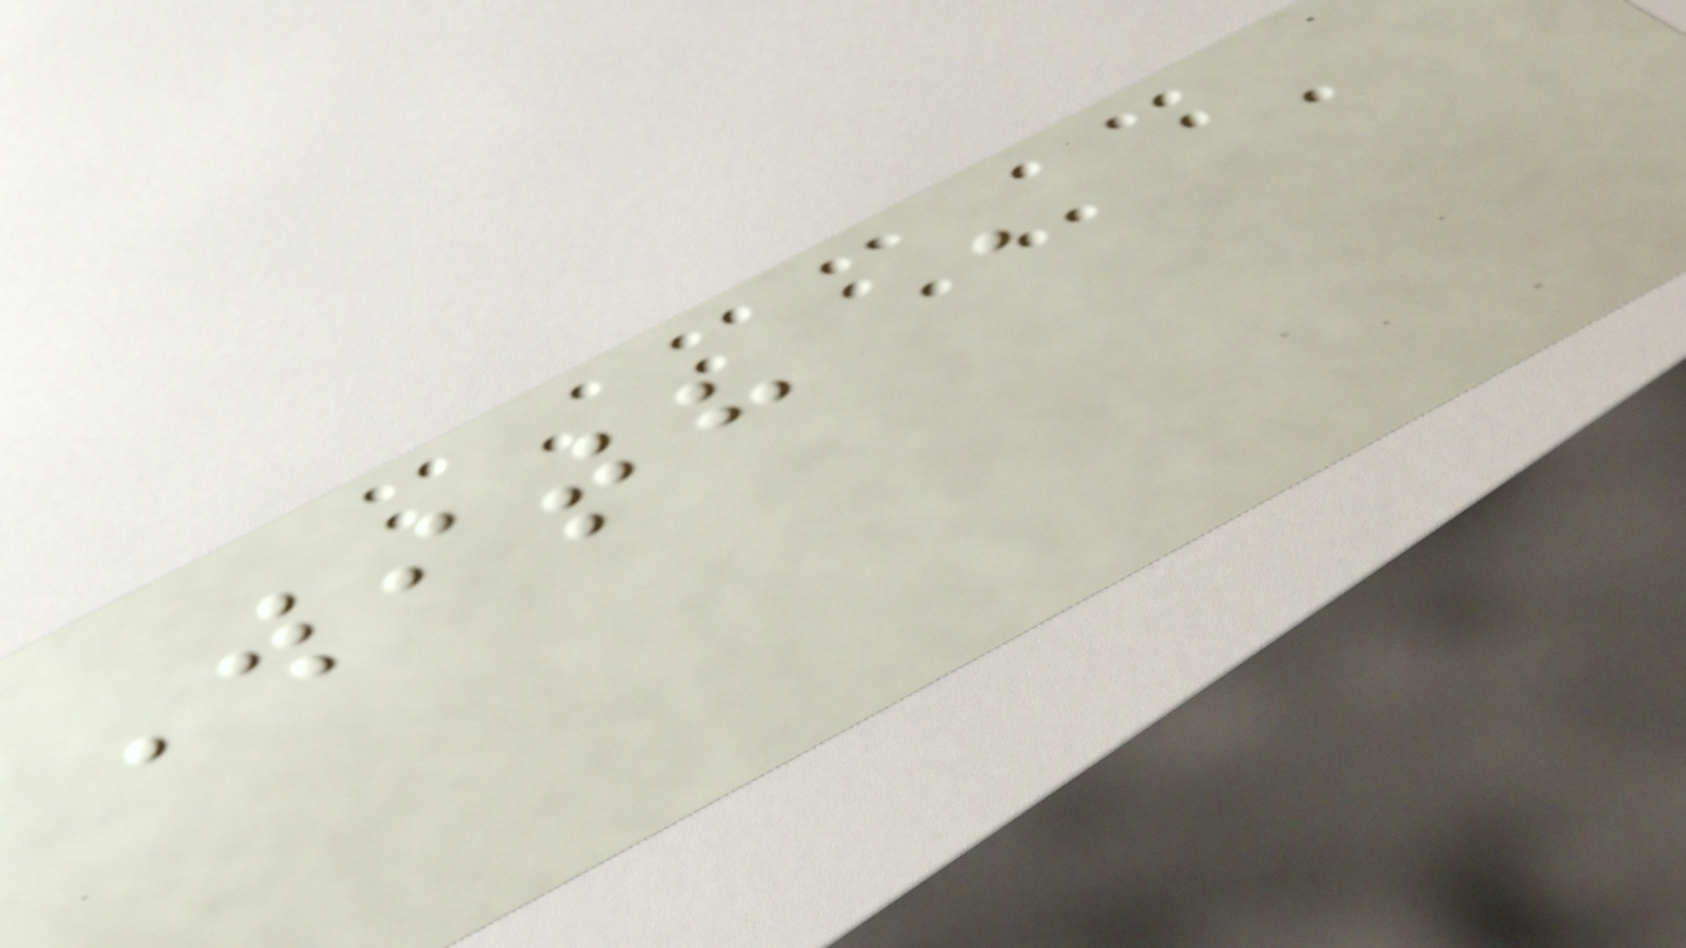With a
